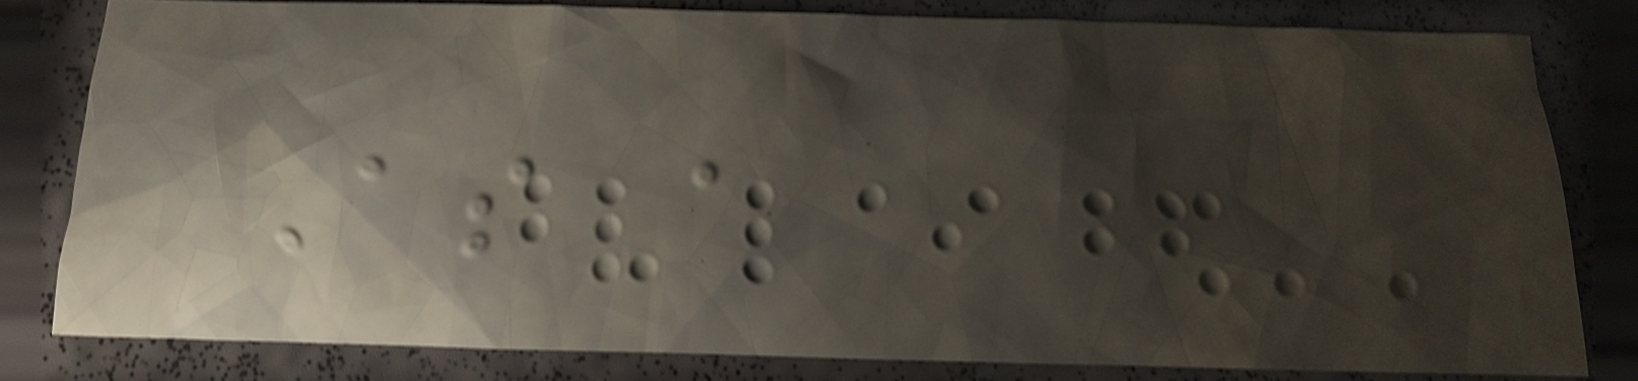As a
